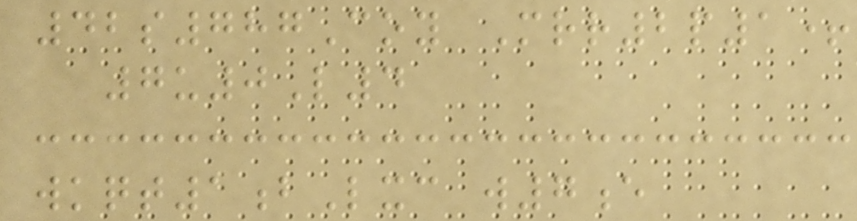42s787Coy Mrr2p1+
7u0L4
wkqt1bLxc w7e
